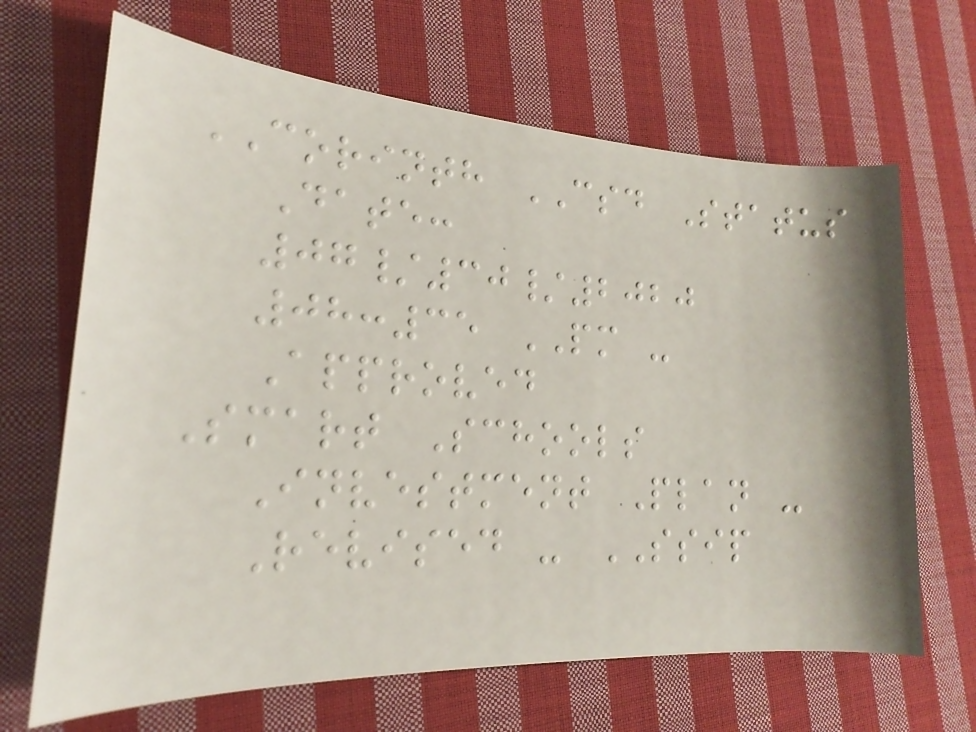CORINTH CSD Status
Date:
07/30/2020
08:35 PM -
Approved
Smart Schools
Investment Plan -
Revised - SSIP
